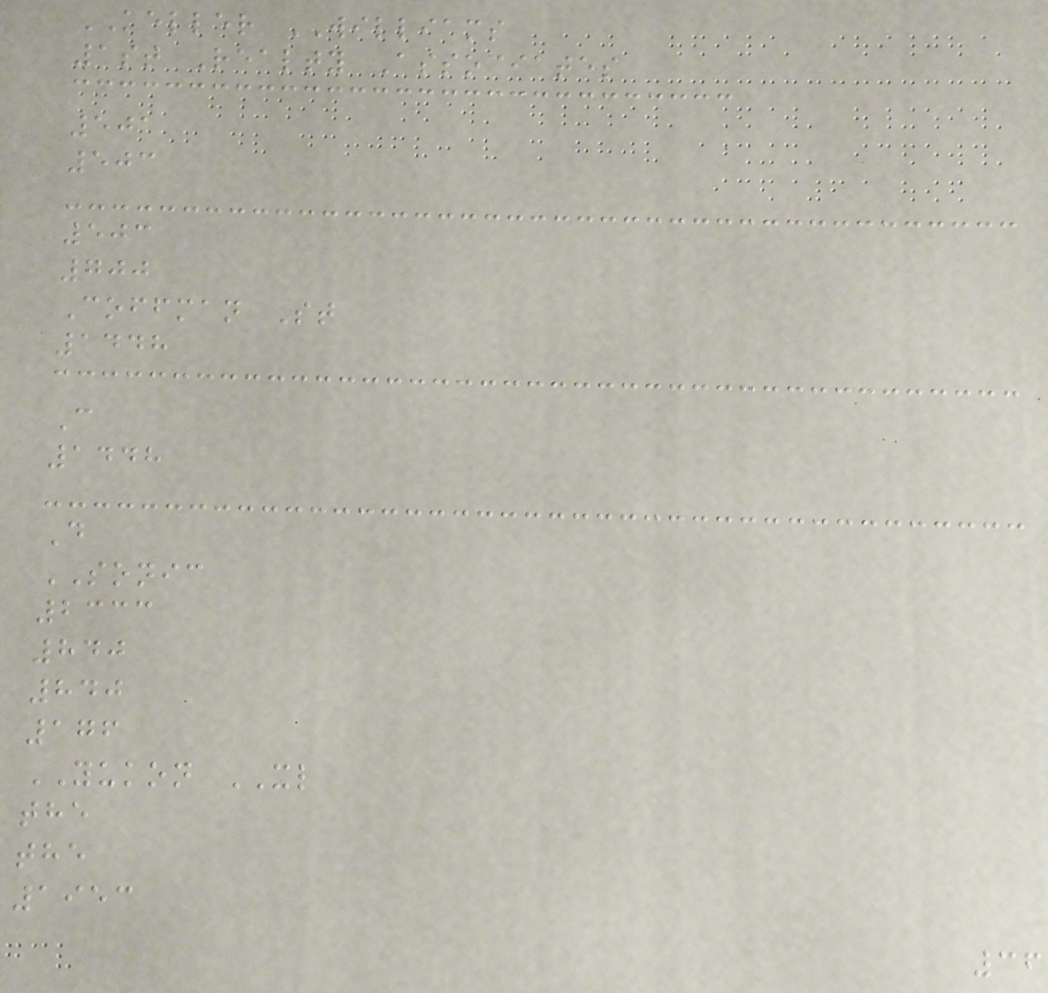KELLER WILLIAMS
1st Realty Associates
501
503
503
700
Coffman St
1448
C
1448
D
SONIC
2333
840
840
176
YUKON XL
the
the
1953
36
